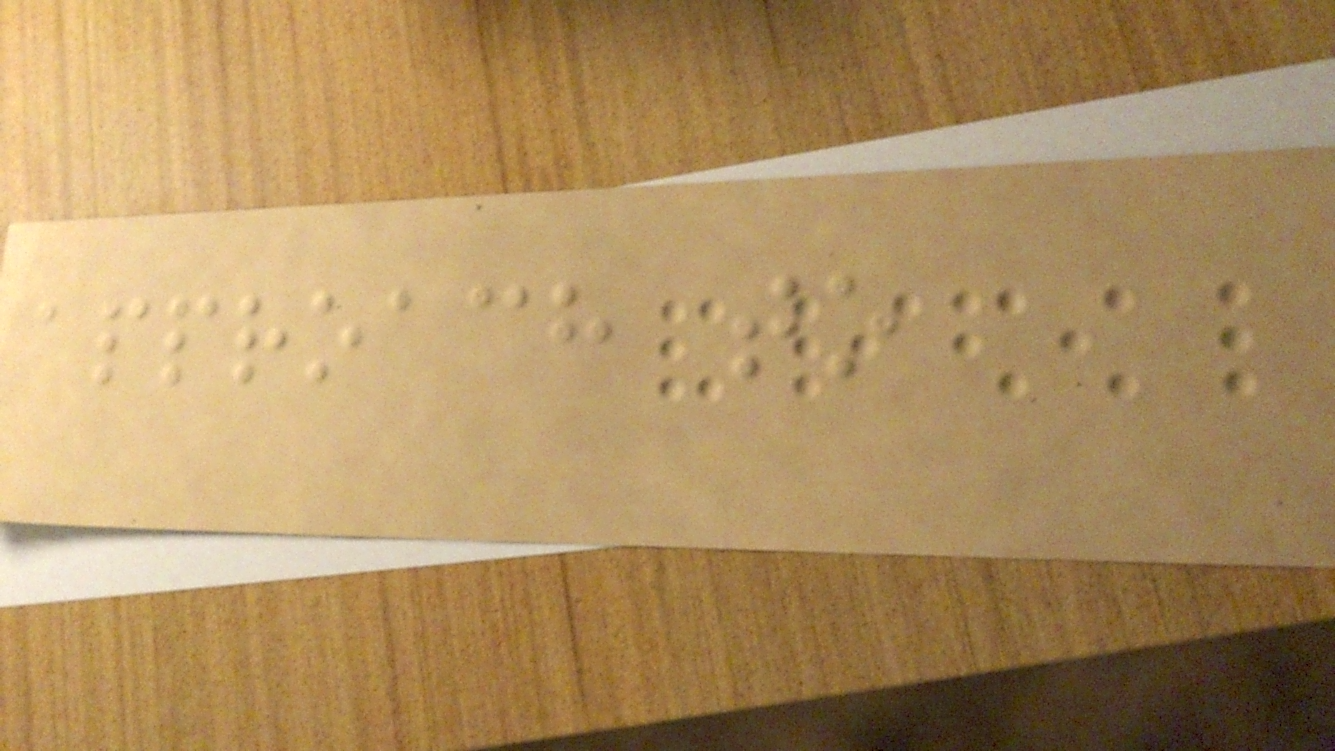approach to
